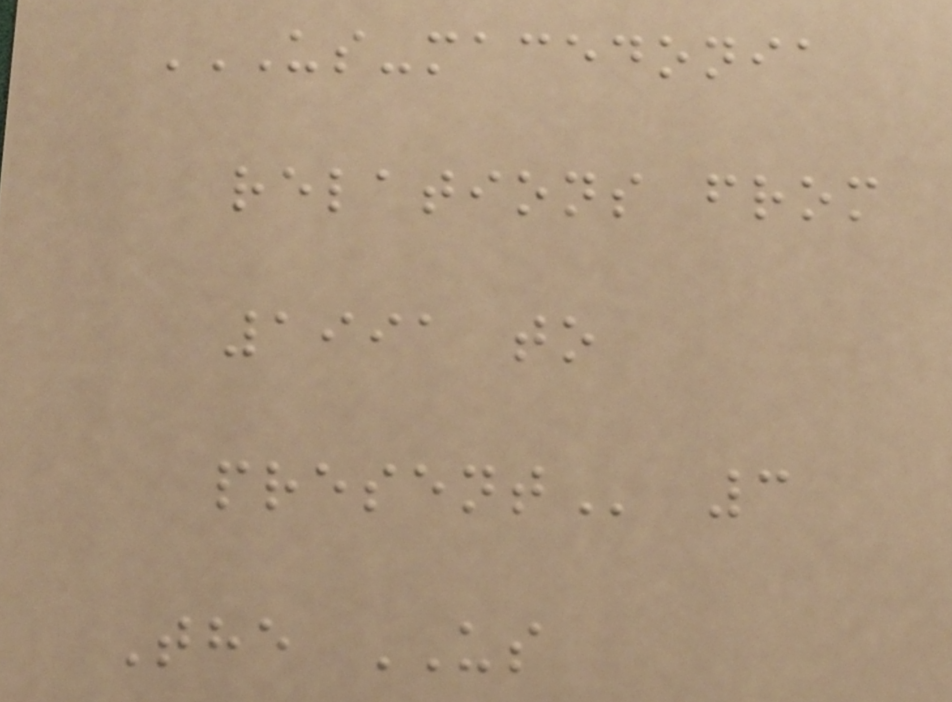US-MACEDONIA
RELATIONS FROM
1991 TO
PRESENT 3
The US
